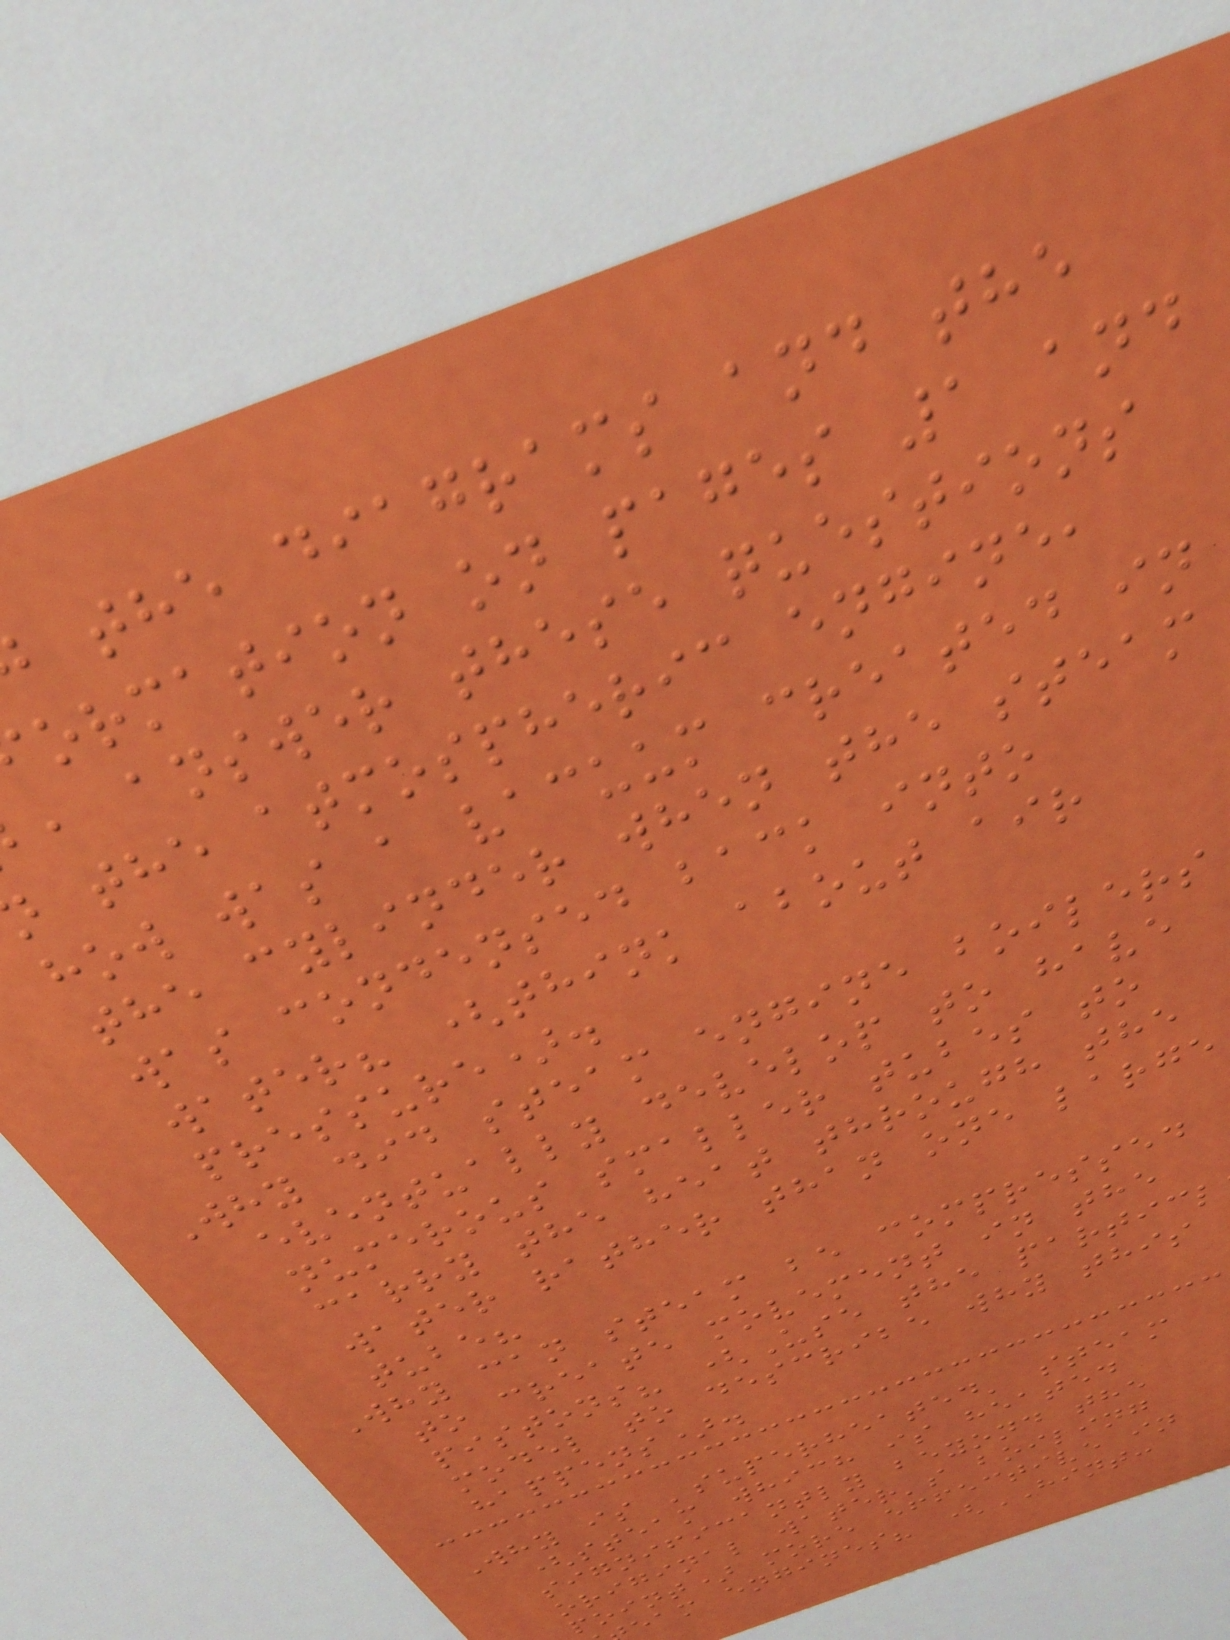the diagrams and the
ormation on pages 1 and
, answer these questions
the atmospheric engine,
how was a vacuum created in
the cylinder when the steam
was condensed back into
water? (think about air
pressure).
Why did steam engine boilers
eventually develop to have
numerous smaller tubes to
carry the heat through the
water rather than one large
tube?
Why can steam be compressed
to create movement in the
pistons? (Use the particl
model to describe why this
happens).
Why is 'superheated' steam
(steam which is heated
significantly beyond the
original water's boiling
point) more effective in
eam engines? (HINT:
